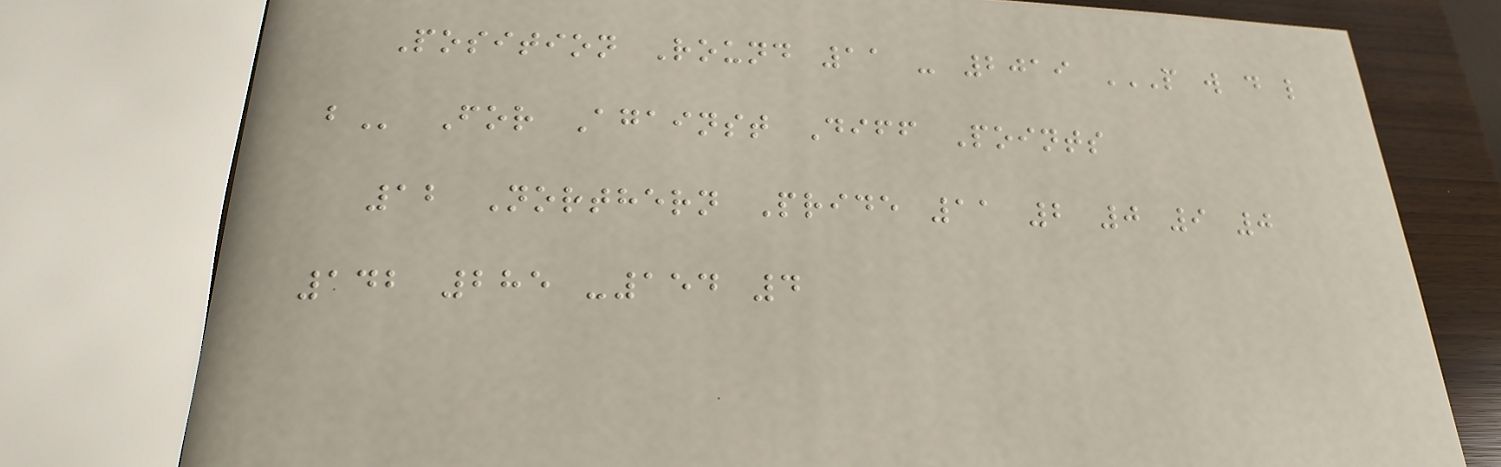Position Round 11 - 2019 P W D L
B For Against Diff Points
12 Northern Pride 11 2 0 9 0
142 285 -154 4
